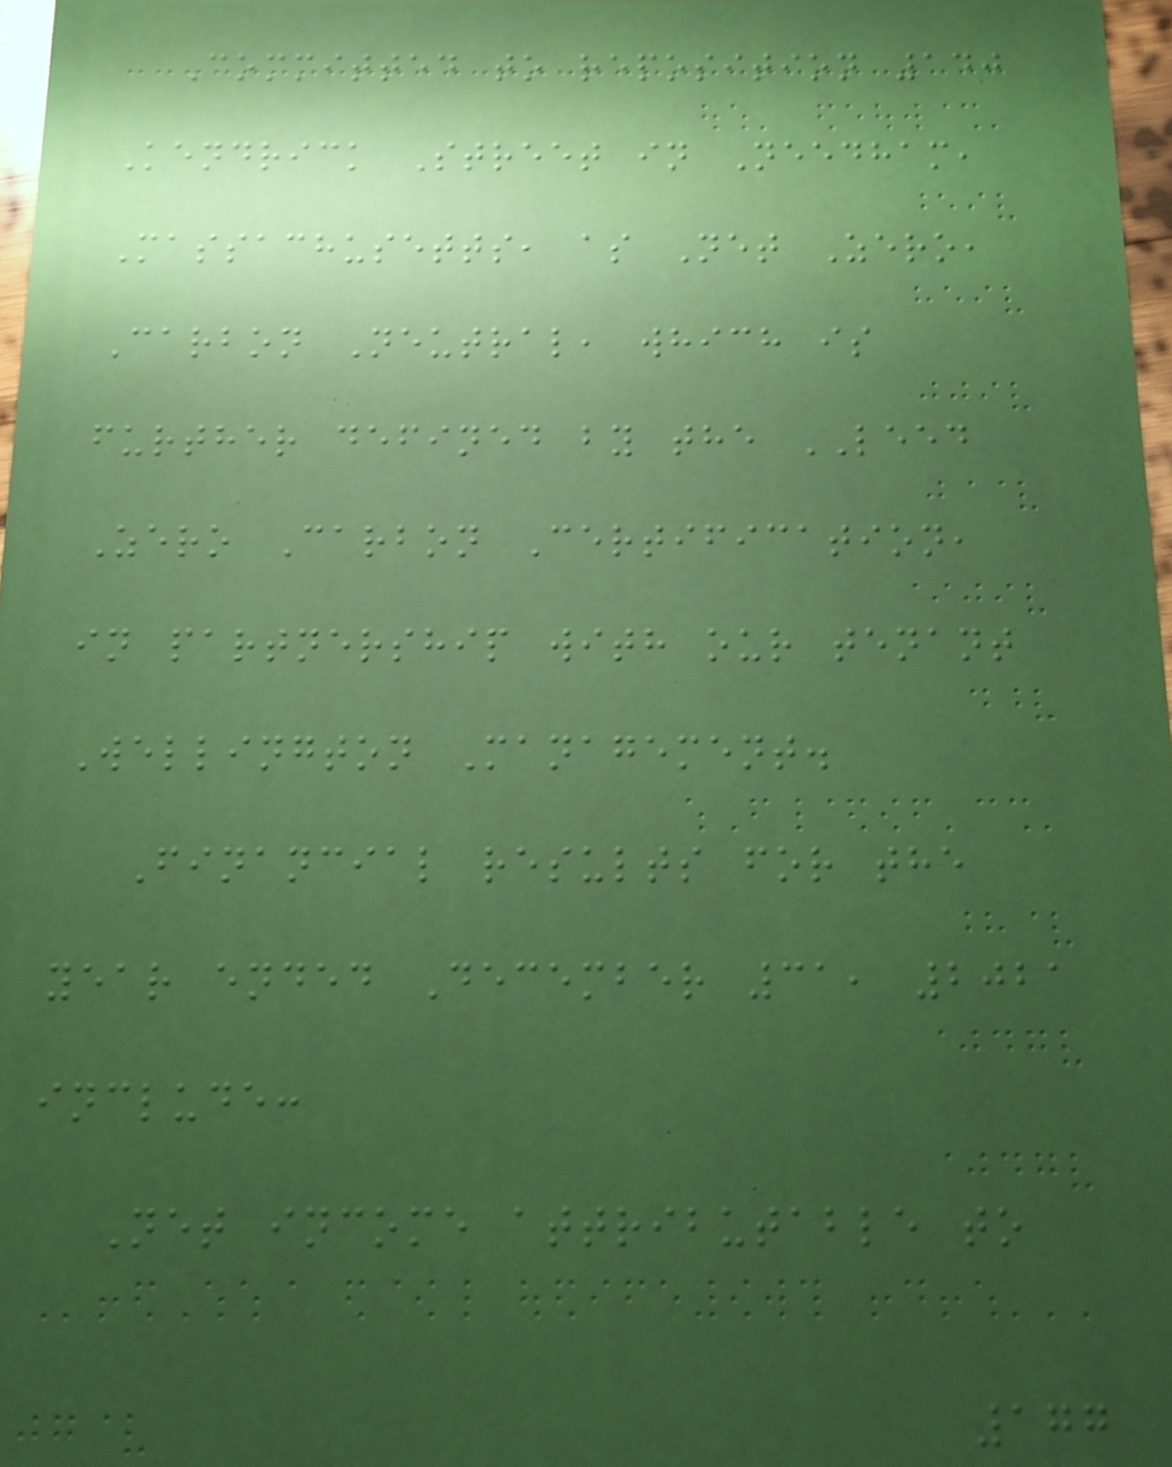Committed to reposition 140
Kendrick Street in Needham,
Massachusetts, as Net Zero,
Carbon Neutral, which is
further defined by the LEED
Zero Carbon Certification,
in partnership with our tenant
Wellington Management.
Financial results for the
year ended December 31, 2021
include:
Net income attributable to
177
